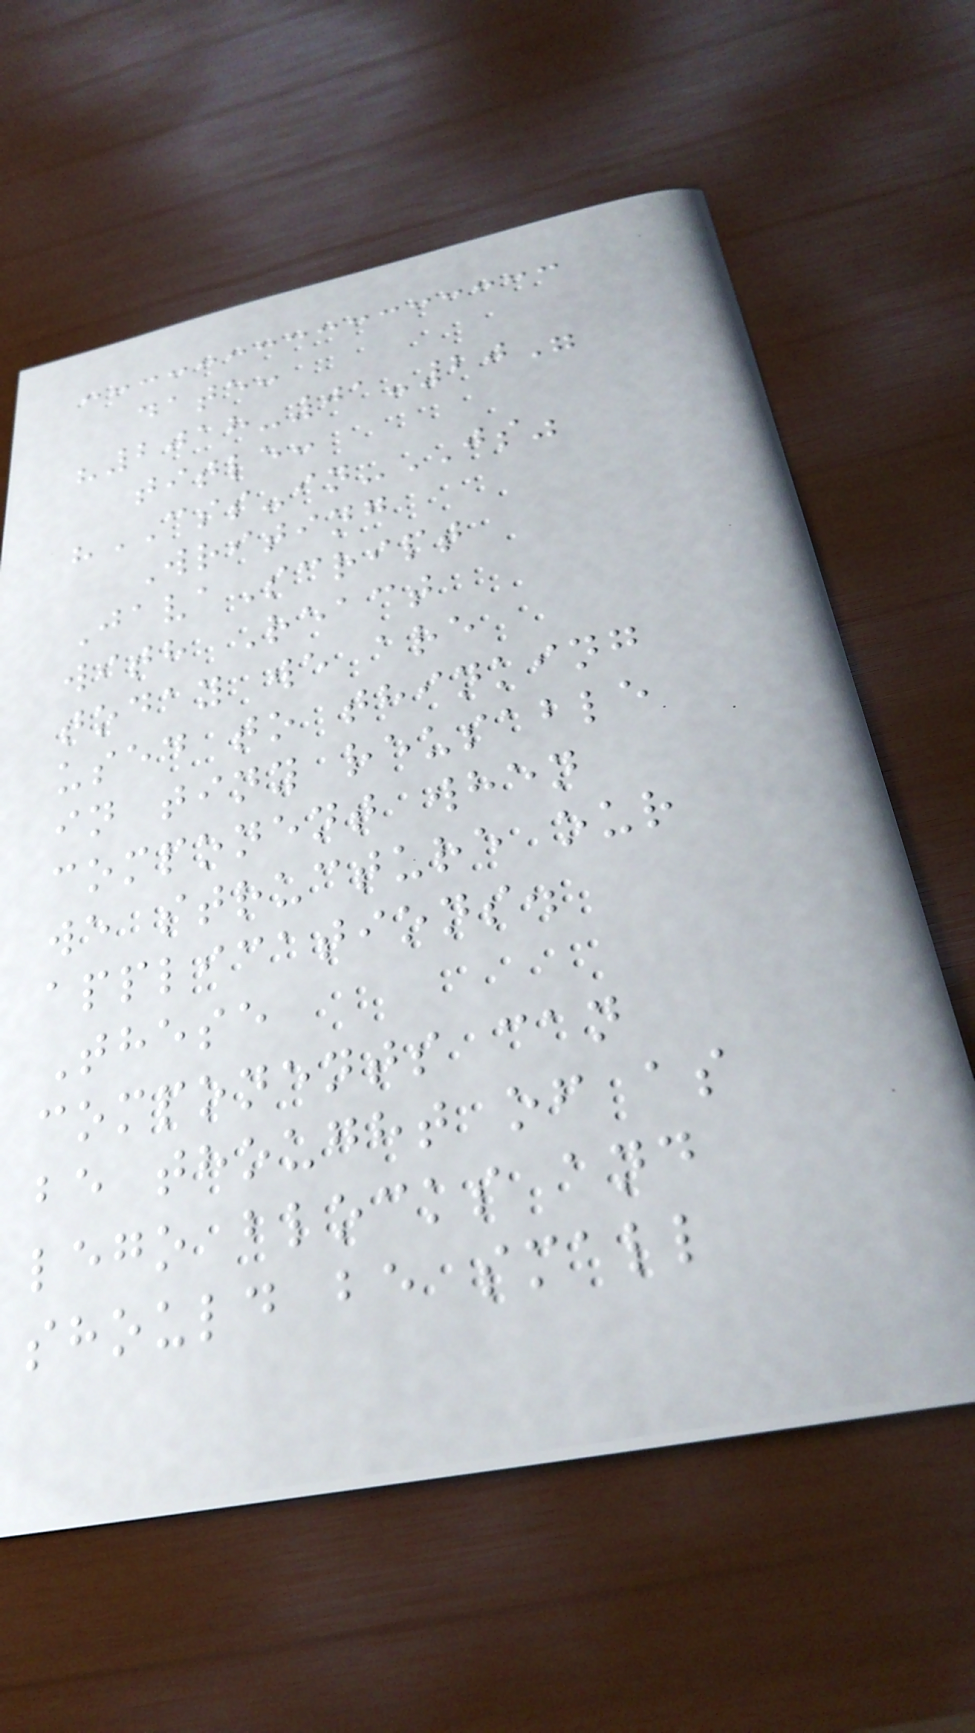date:
"2018-01-20"
title:
"CSS-in-JS"
Writing
JavaScript
with React
today we are
used to thinking
in tiny reusable
component when
we structure our
applications.
These
components can
be thought of as
lego blocks and
should be small
